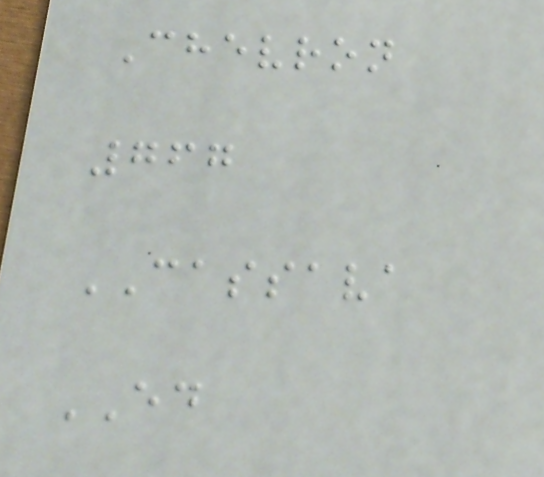Chevron
767
CASSAVA
ED
